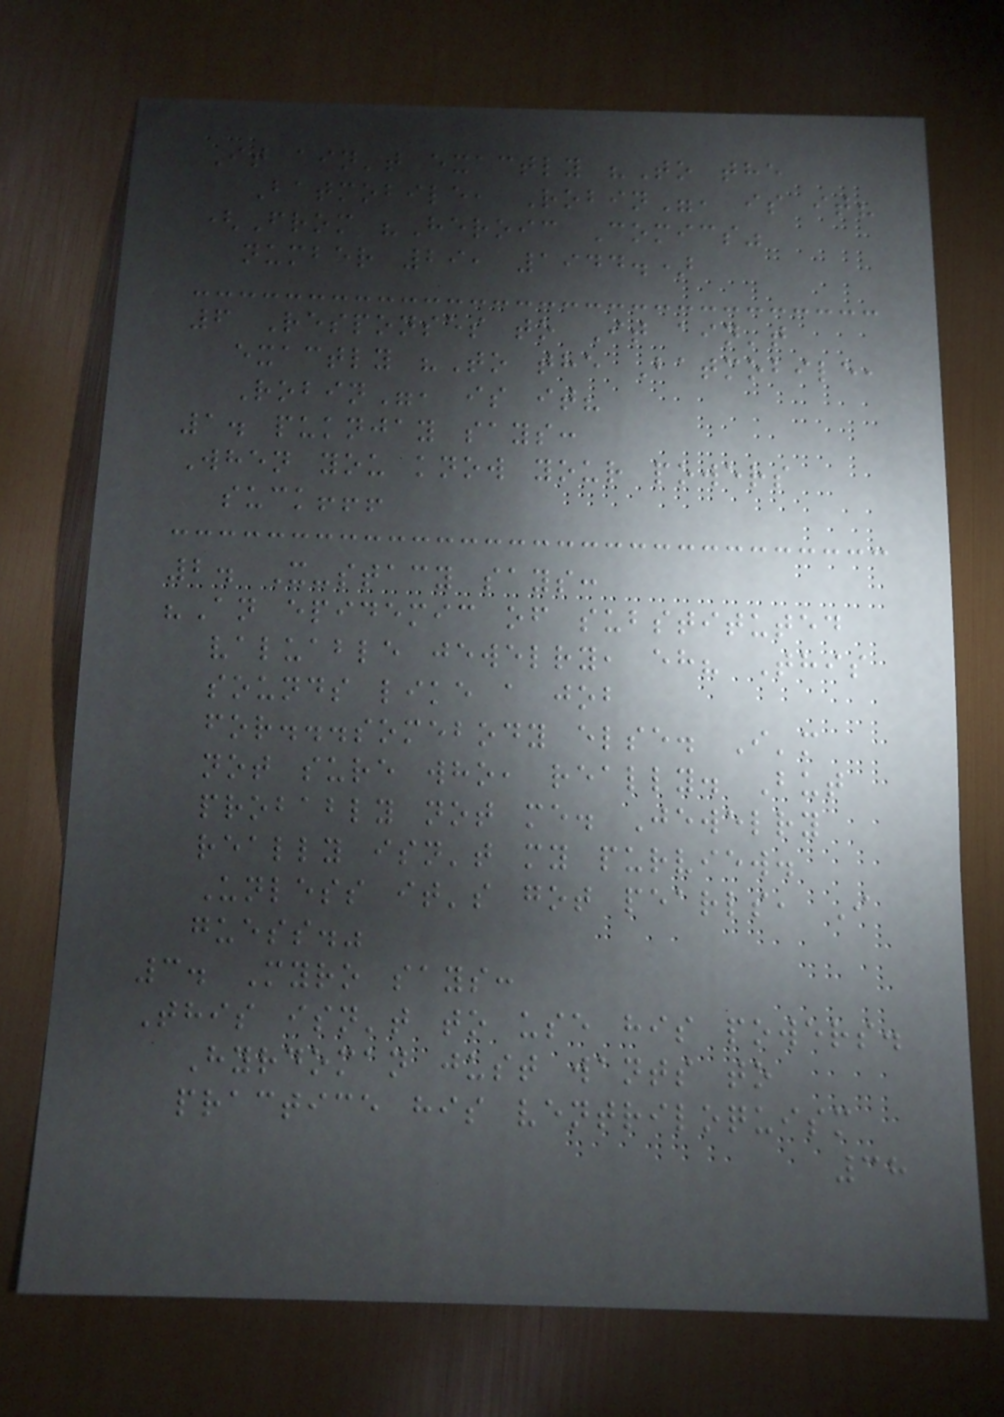It ain't exactly "To the
Batmobile, Robin", is it?
(From "Heroic Comics"
number 29, 1944.)
6 Responses to It ain't
exactly "To the Batmobile,
Robin", is it?
1. puknjay says:
When you know your powers
suck!!!
2. X-stacy says:
"An epidemic of substituted
valuable jewelry, eh? This
sounds like a job
for...somebody else. I'm
not sure who, really. But
probably not me. Jewelry
really isn't my purview.
Unless it's got pearls, I
guess."
3. Myro says:
This isn't to use his powers.
Hyrdoman just wants to
practice his ventriloquism
38
